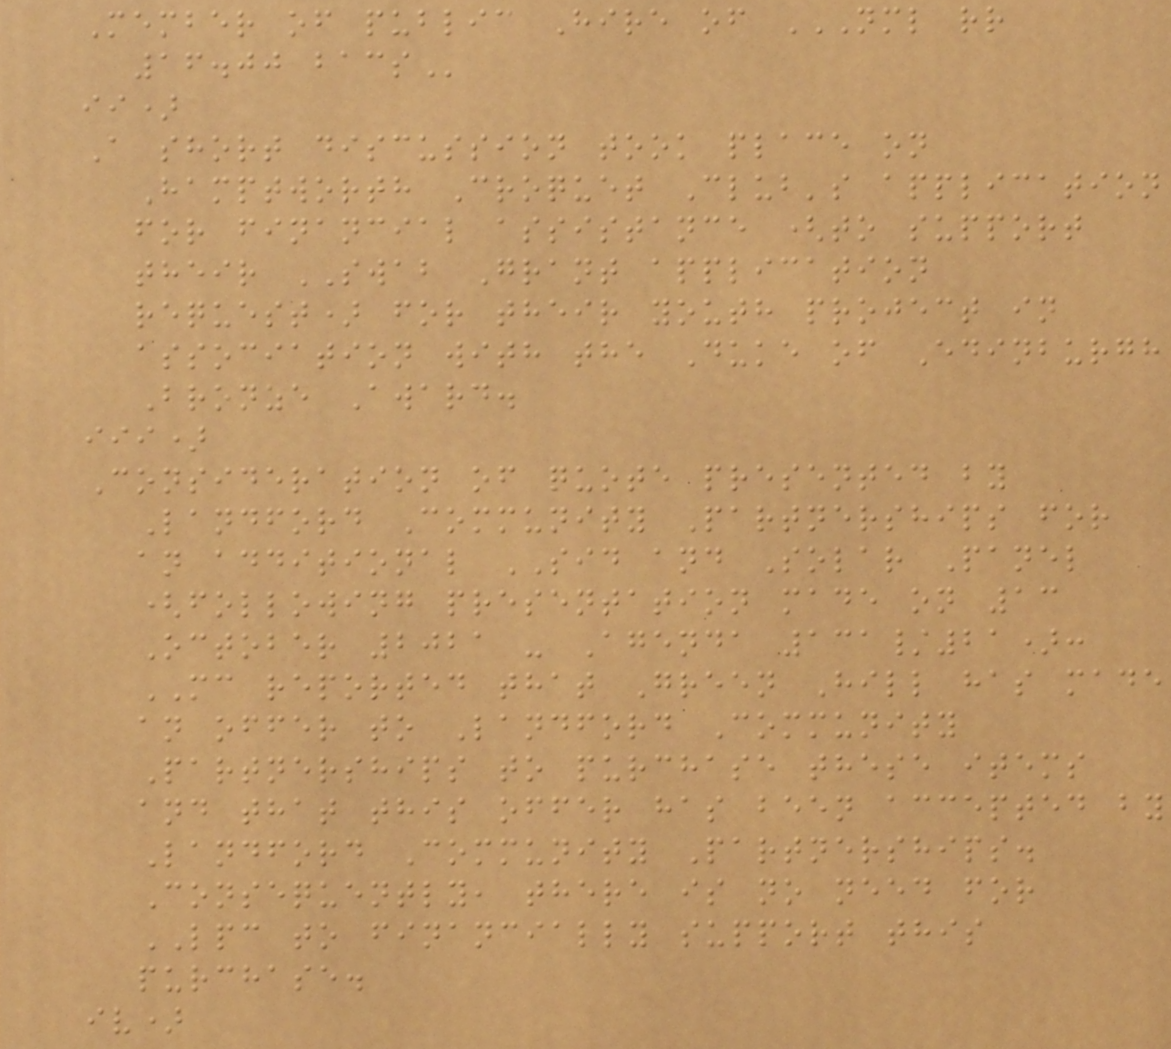Member of public Hire of NML RR
16.00 BACS
ii)
A short discussion took place on
Hamptworth Croquet Club's application
for financial assistance (to support
their SWAB Grant application
request) for their youth project in
association with the Duke of Edinburgh
Bronze Award.
iii)
Consideration of quote presented by
Landford Community Partnerships for
an additional SID and Solar Panel
(following presentation made on 13
October 2021 - Agenda 131/21):
MC reported that Green Hill has made
an offer to Landford Community
Partnerships to purchase these items
and that this offer has been accepted by
Landford Community Partnerships.
Consequently, there is no need for
LPC to financially support this
purchase.
iv)
